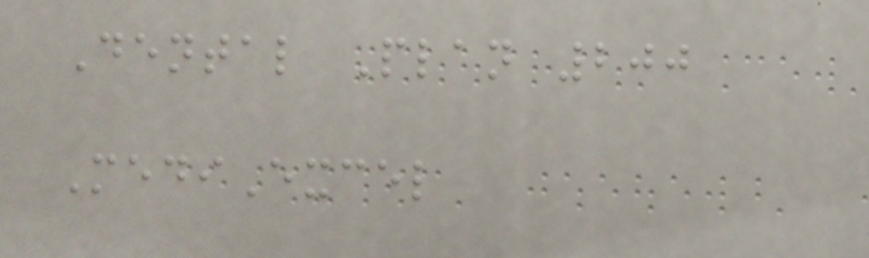Dental Plan 200
MediExcel
